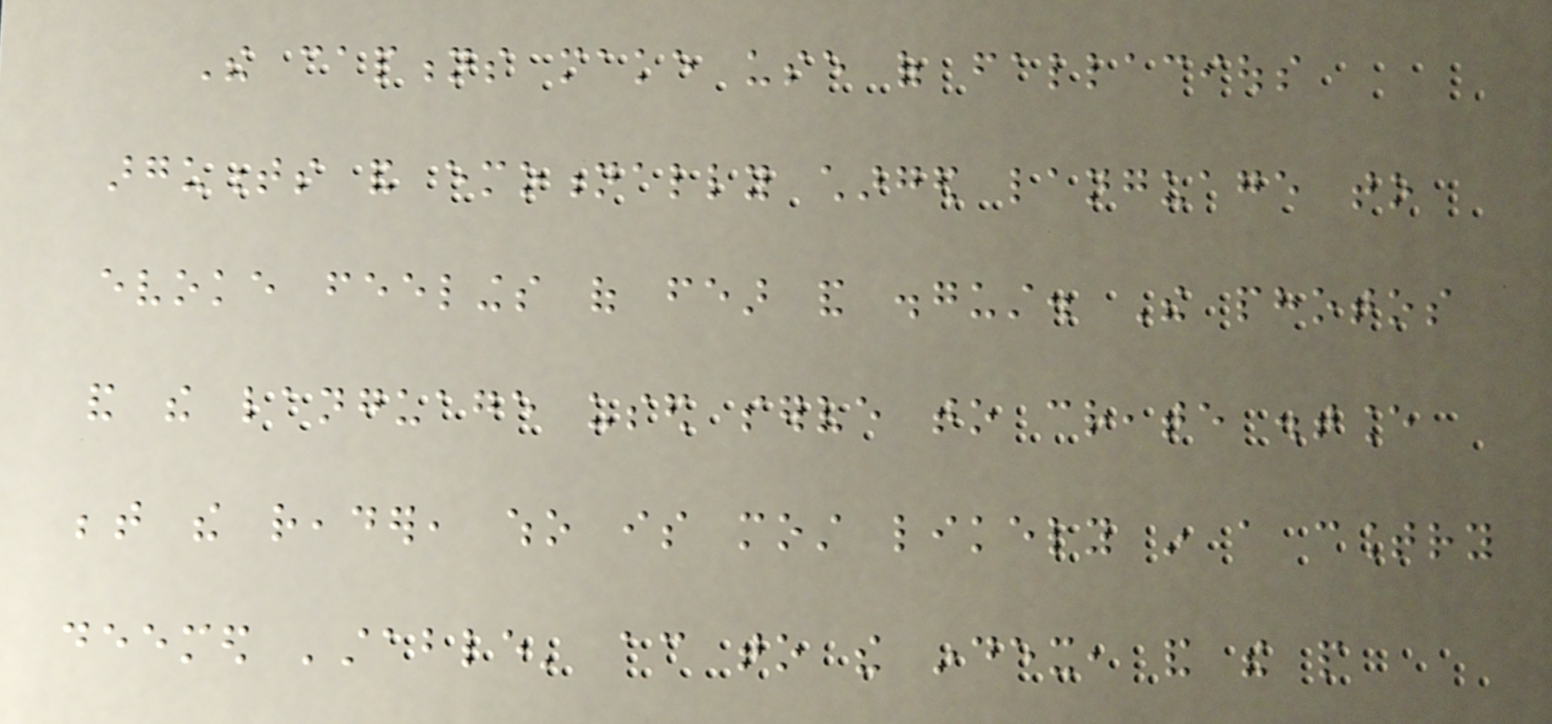The captions make use of fallacious
arguments and emotionally charged language to
evoke feelings of fear and disgust. The photos
and the language used serve to create distance
between the reader, who is most likely in a country
deemed 'stable' according to the index, and the people
